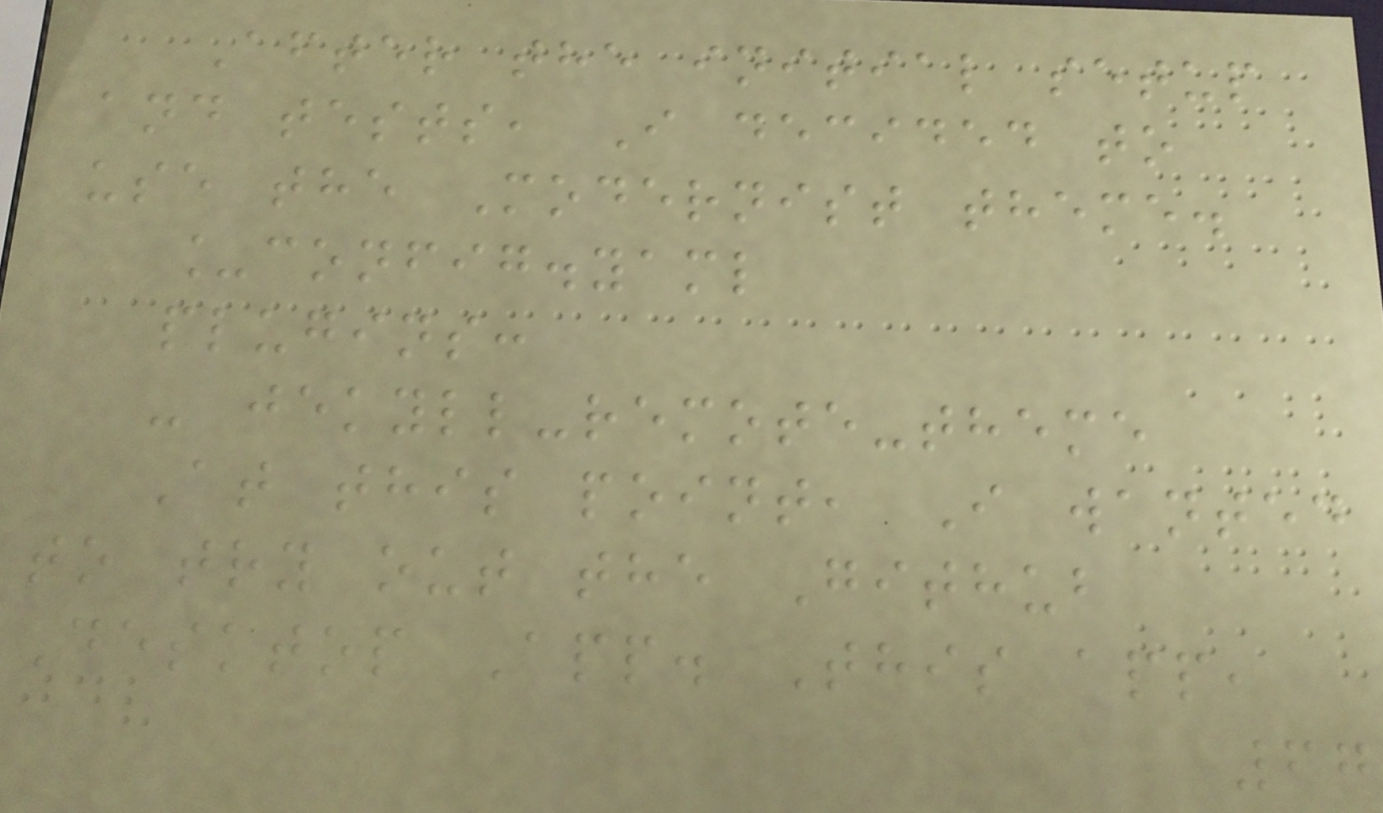After the initial setup
and tests, I decided to
use the Modernist theme.
_config.yaml
plugins:
- jekyll-remote-theme
At this point, I wanted
to try out the Github
Desktop App. This app,
67
